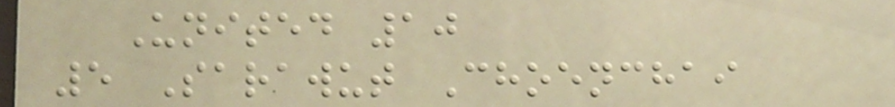United 10
5 Sarawut Choenchai
